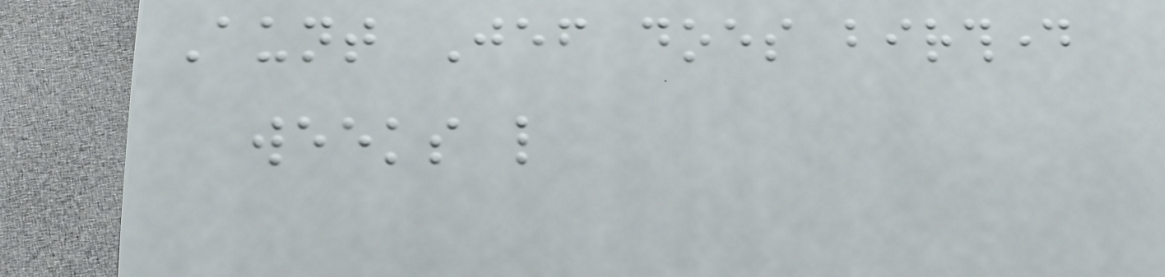Aunt Jef does birthday
weeks like
